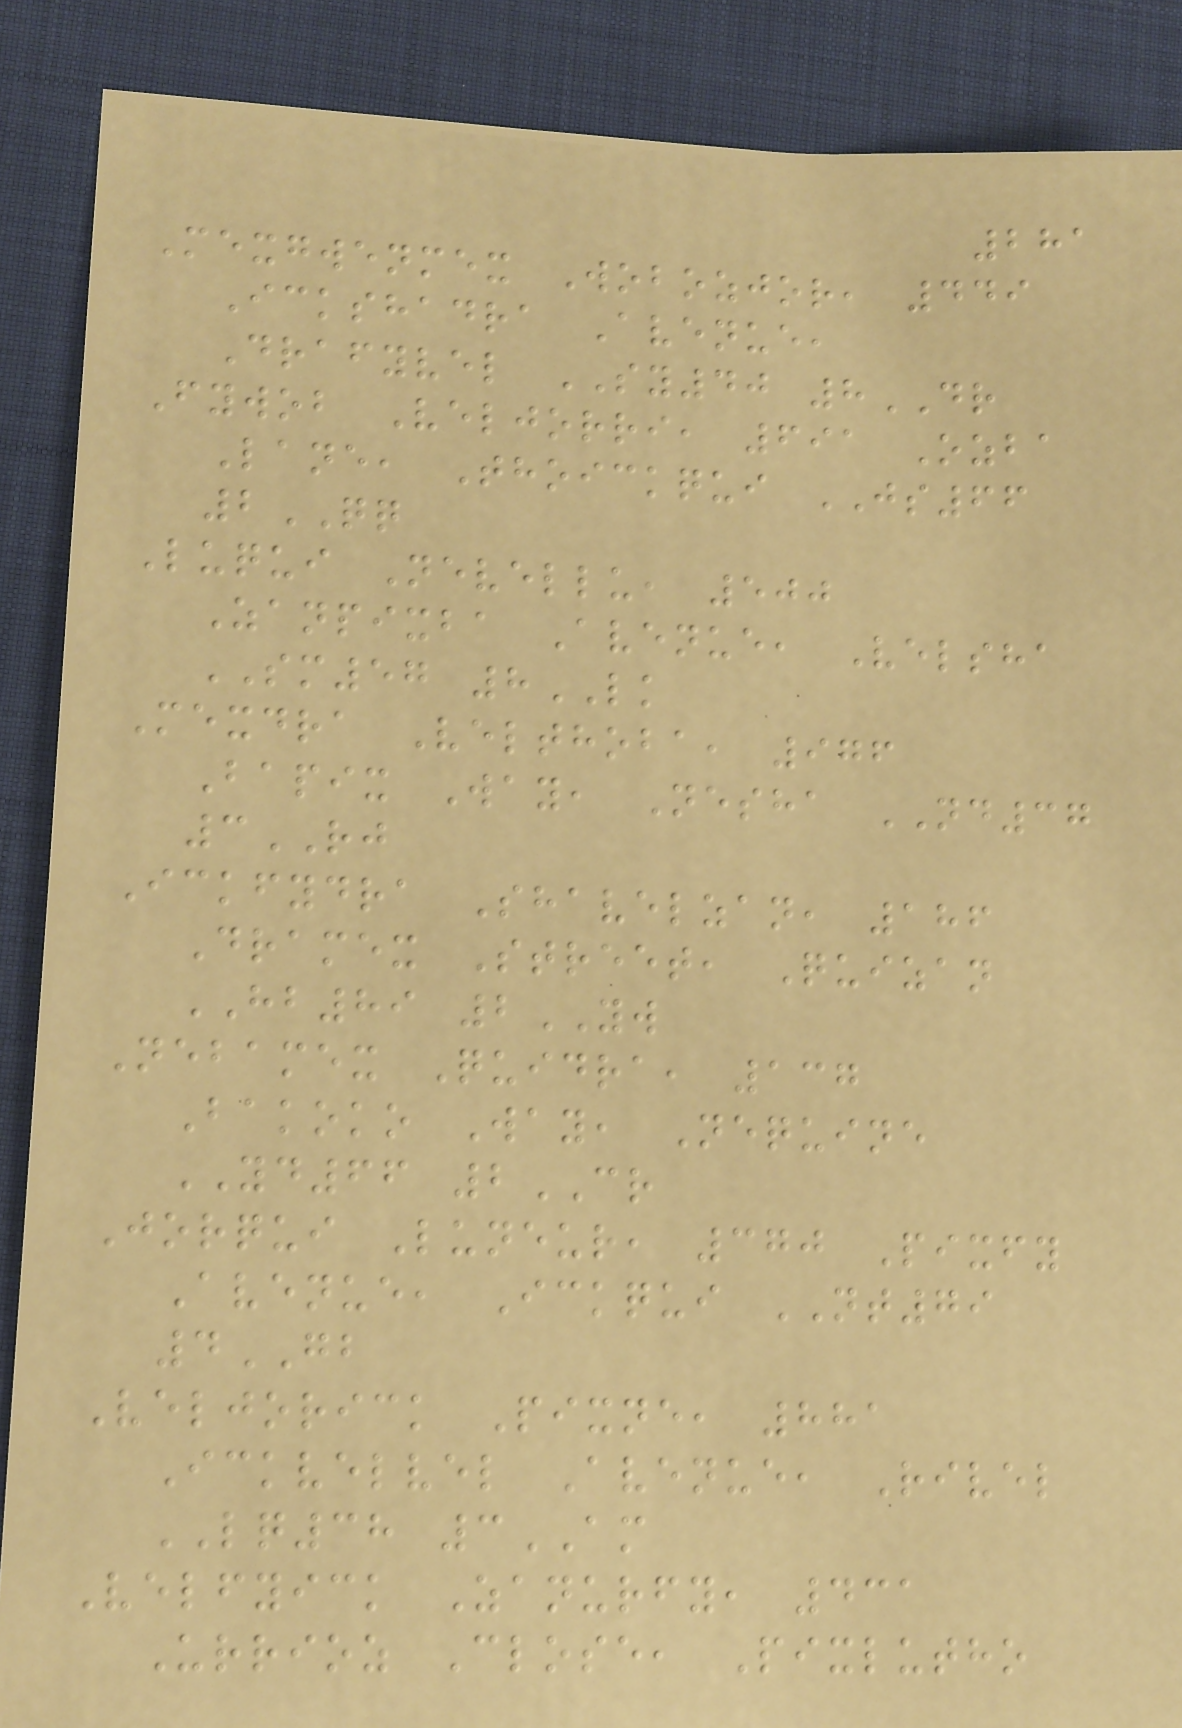281
Mexgwenmex Wobozjor, 449
Ickshadra Avenue,
Drafyvel SY40 8DR
Fywob Veljorri, 691 Ozba
Lane, Thoickqui JS66
2QQ
Luqui Nevellu, 500
Zanpixba Avenue, Velsha
SM57 8LK
Mexdra Velthoba, 976
Bapix Way, Nesha ND37
3RJ
Ickfydra Shavelzan, 186
Dramex Street, Quizan
HB89 2YW
Nebamex Quidra, 137
Bakoko Way, Nequine
YD66 2CR
Jorqui Luneur, 370 Pixfy
Avenue, Ickqui NT79
4GB
Veljorick Pixne, 881
Ickvelvel Avenue, Rivel
LQ38 3AM
Velfyick Zanurfy, 431
Urrioz Close, Pixlutho
